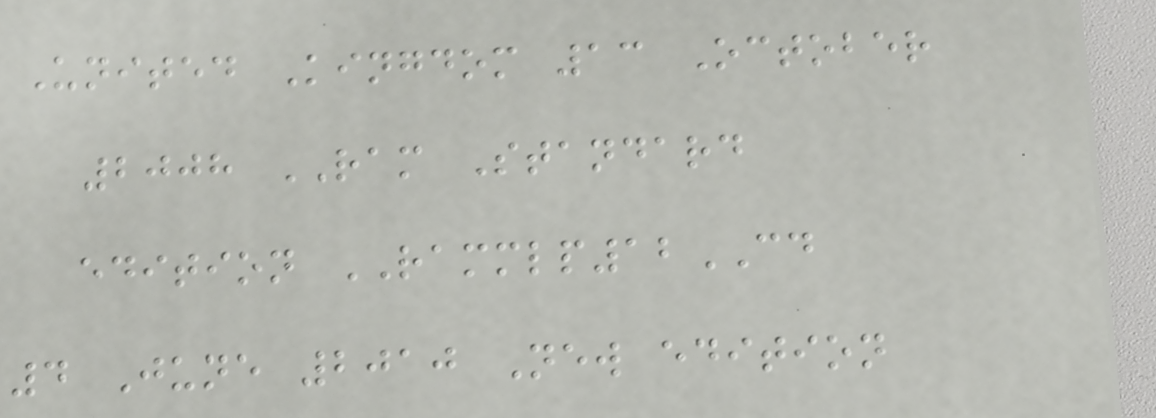United Kingdom 13 October
2008 RAM Standard
edition RAMMLP12CD
4 June 2010 New edition
